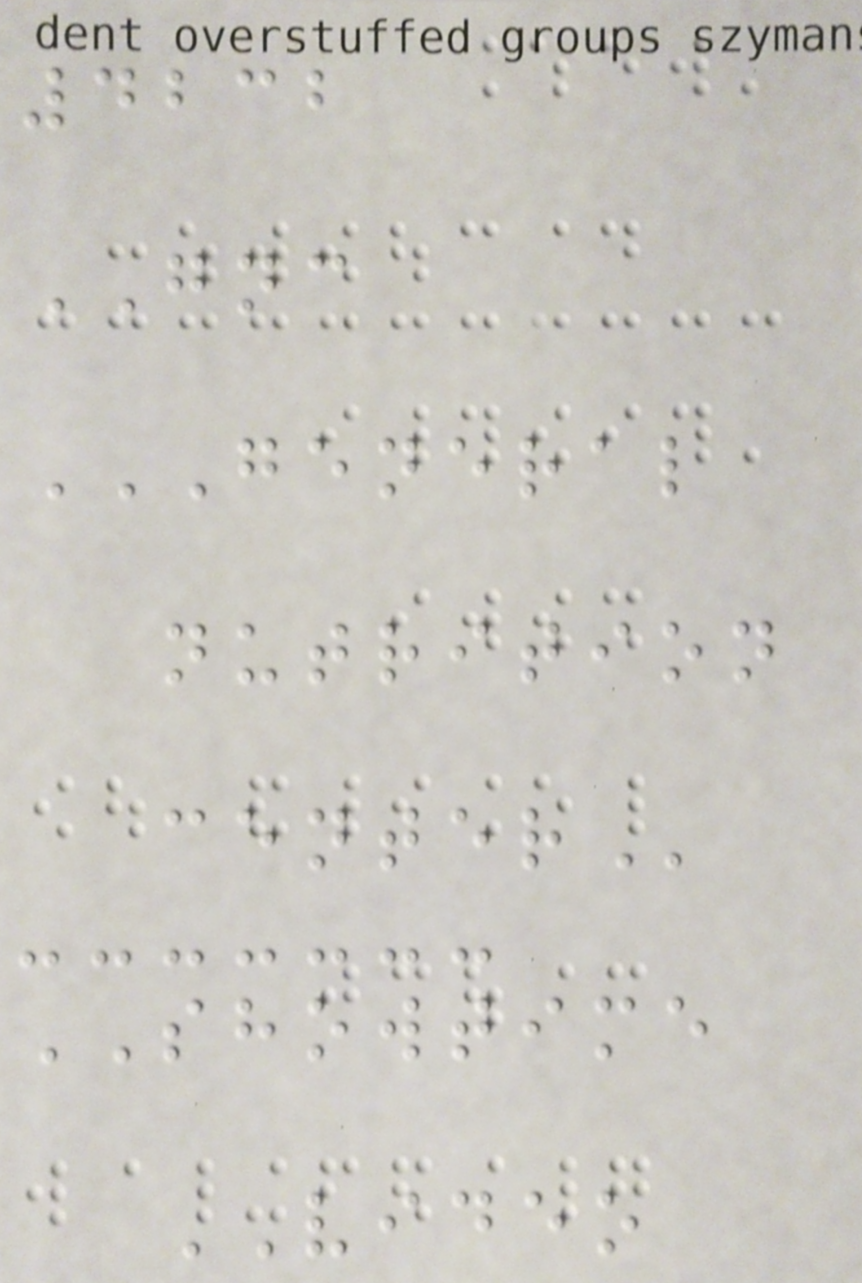4232
GNC
GENERAL
NUTRITION
CENTER
SHOWTIME
VIDEO
